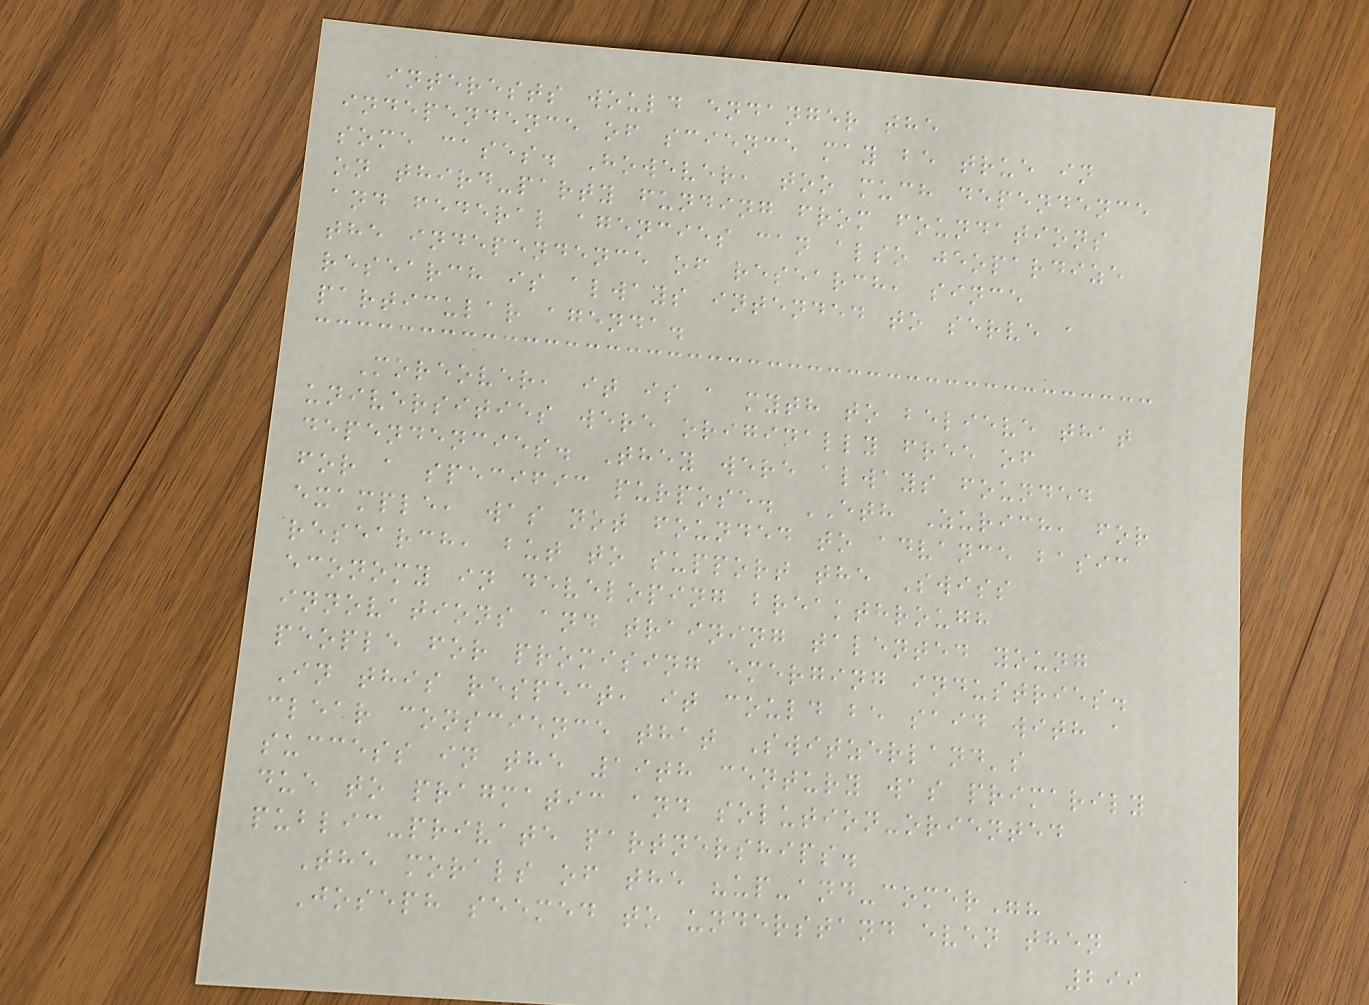interests would endanger the
independence of science may be true in
some cases. However, too much dependence
on third-party funding from foundations
and federal agencies can also jeopardize
the independence of research, since
research is always intended to serve a
particular agenda.
Moreover, it is a myth to believe that
universities were originally free of
dependencies. They were always founded
for a specific purpose. ETH Zurich, for
example, was not founded to advance basic
research, but to support the Swiss
economy in developing breakthrough
innovations and training talented young
people for promising emerging industries.
In this respect, it could be said with a
clear conscience that Switzerland's
success in the 19th century was primarily
due to pragmatic and solution-oriented
public-private partnerships.
The morals of the "up-and-comer"?
Joseph seemed to understand even then
299
